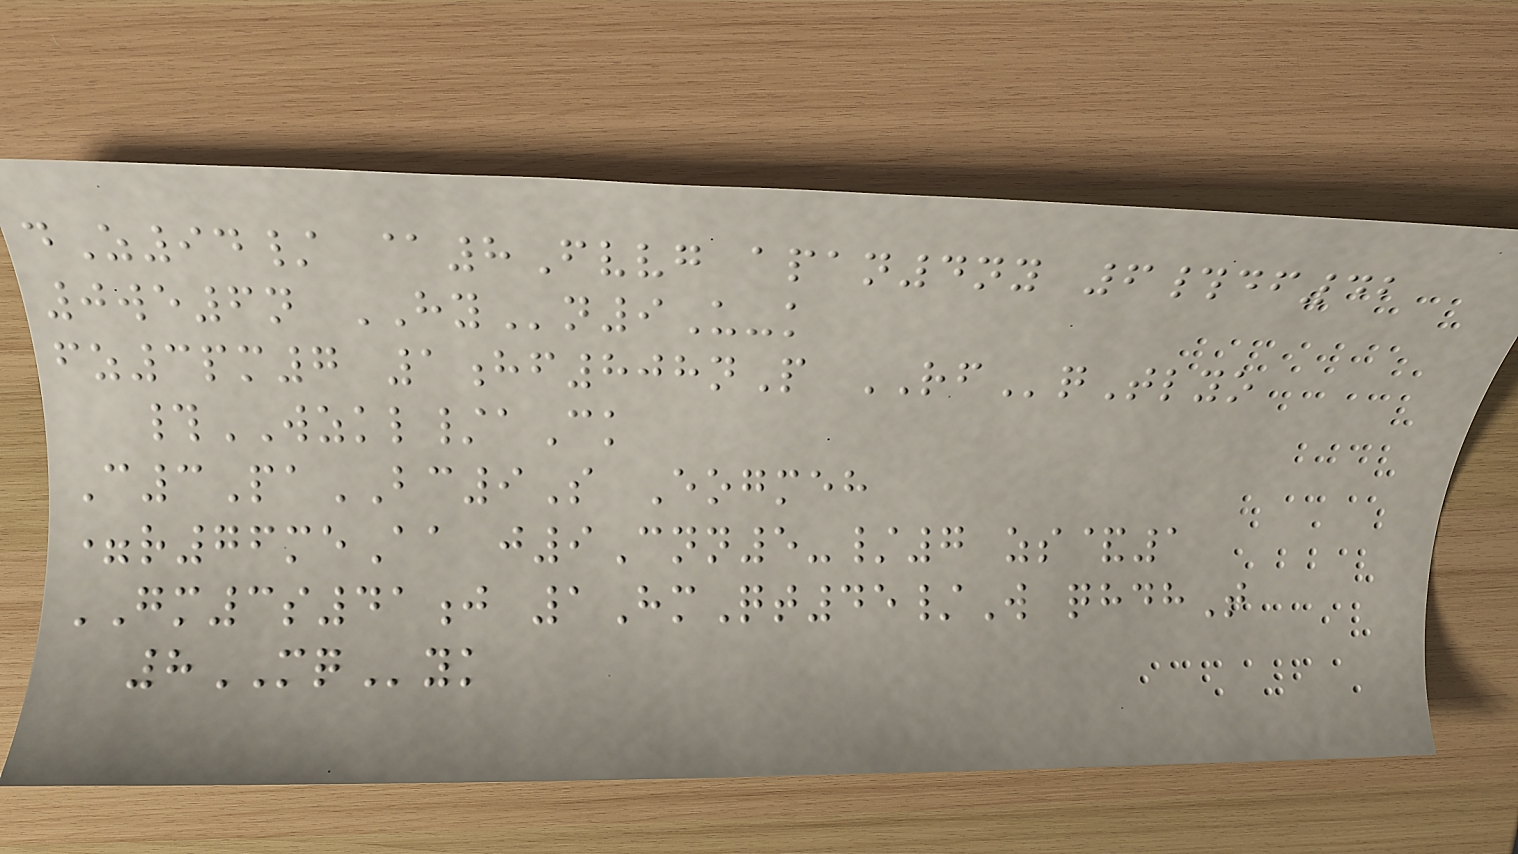dZ94/ @8Fvvg apan4ny 6#df42
0we6n HYn9U-k
fz3pm7 1hf808nP RFqTlyo
#WZKL/aCk
C3PaBC9S Eogmeh
=r76meAa j9Cnn5-/7 zs&1
GM3s41j 1HmQt45/W qhdhT
8MQyk
